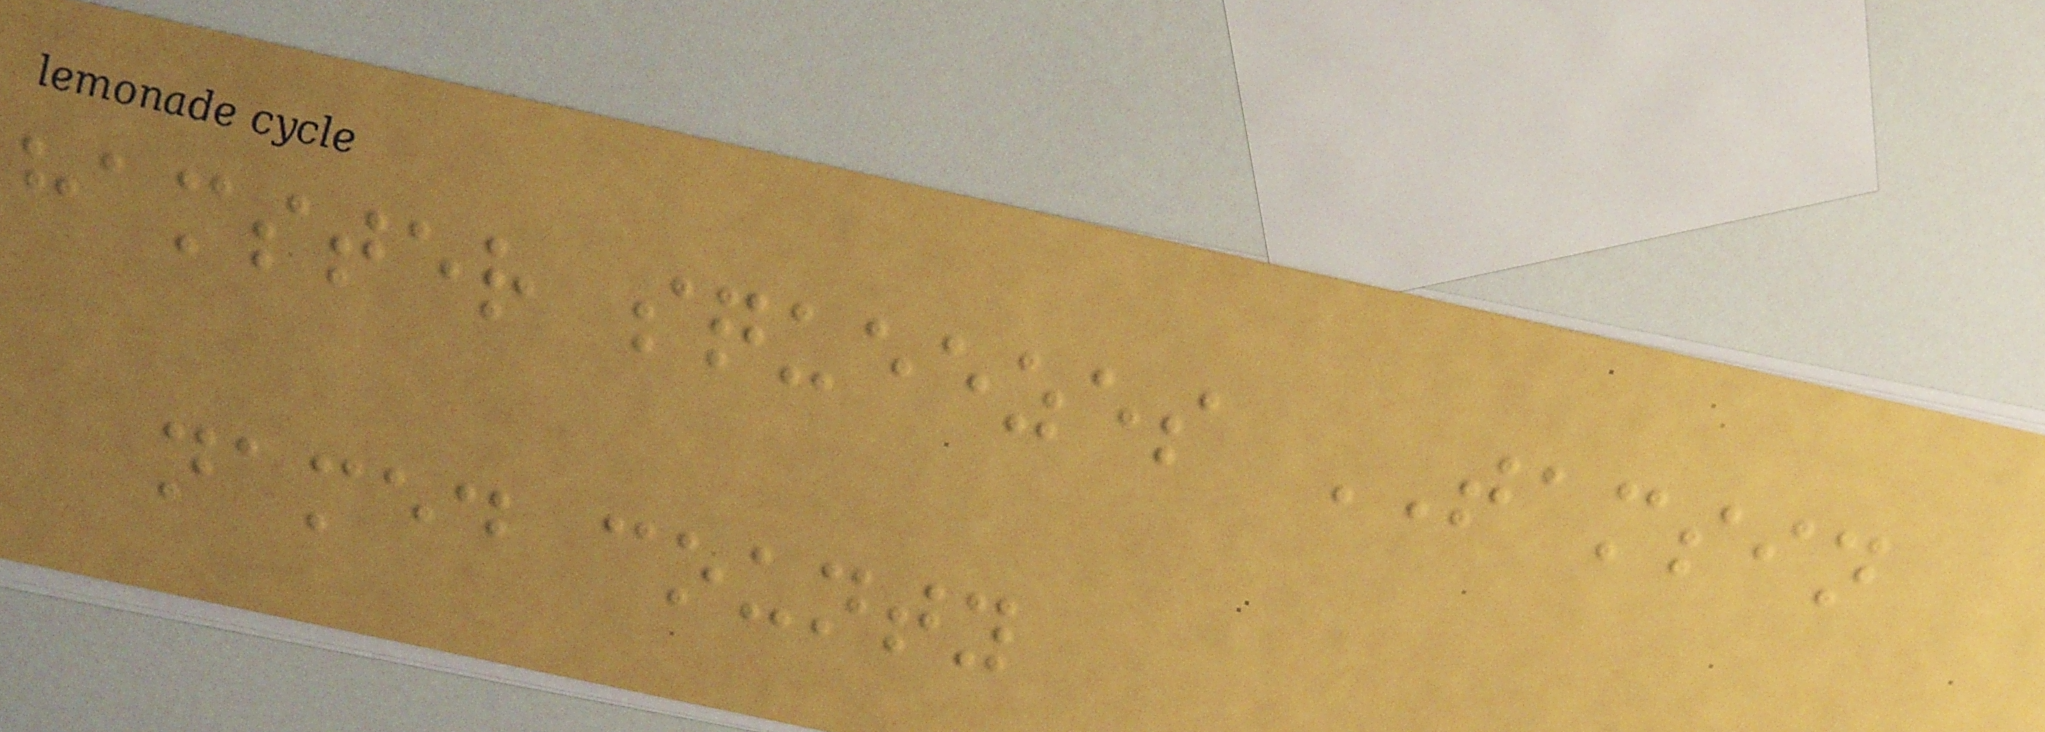hamster squeezes TAMSIN
named county
